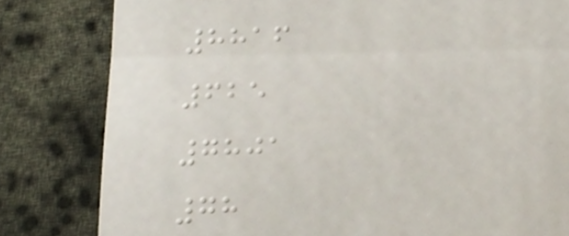8816
625
7801
78
